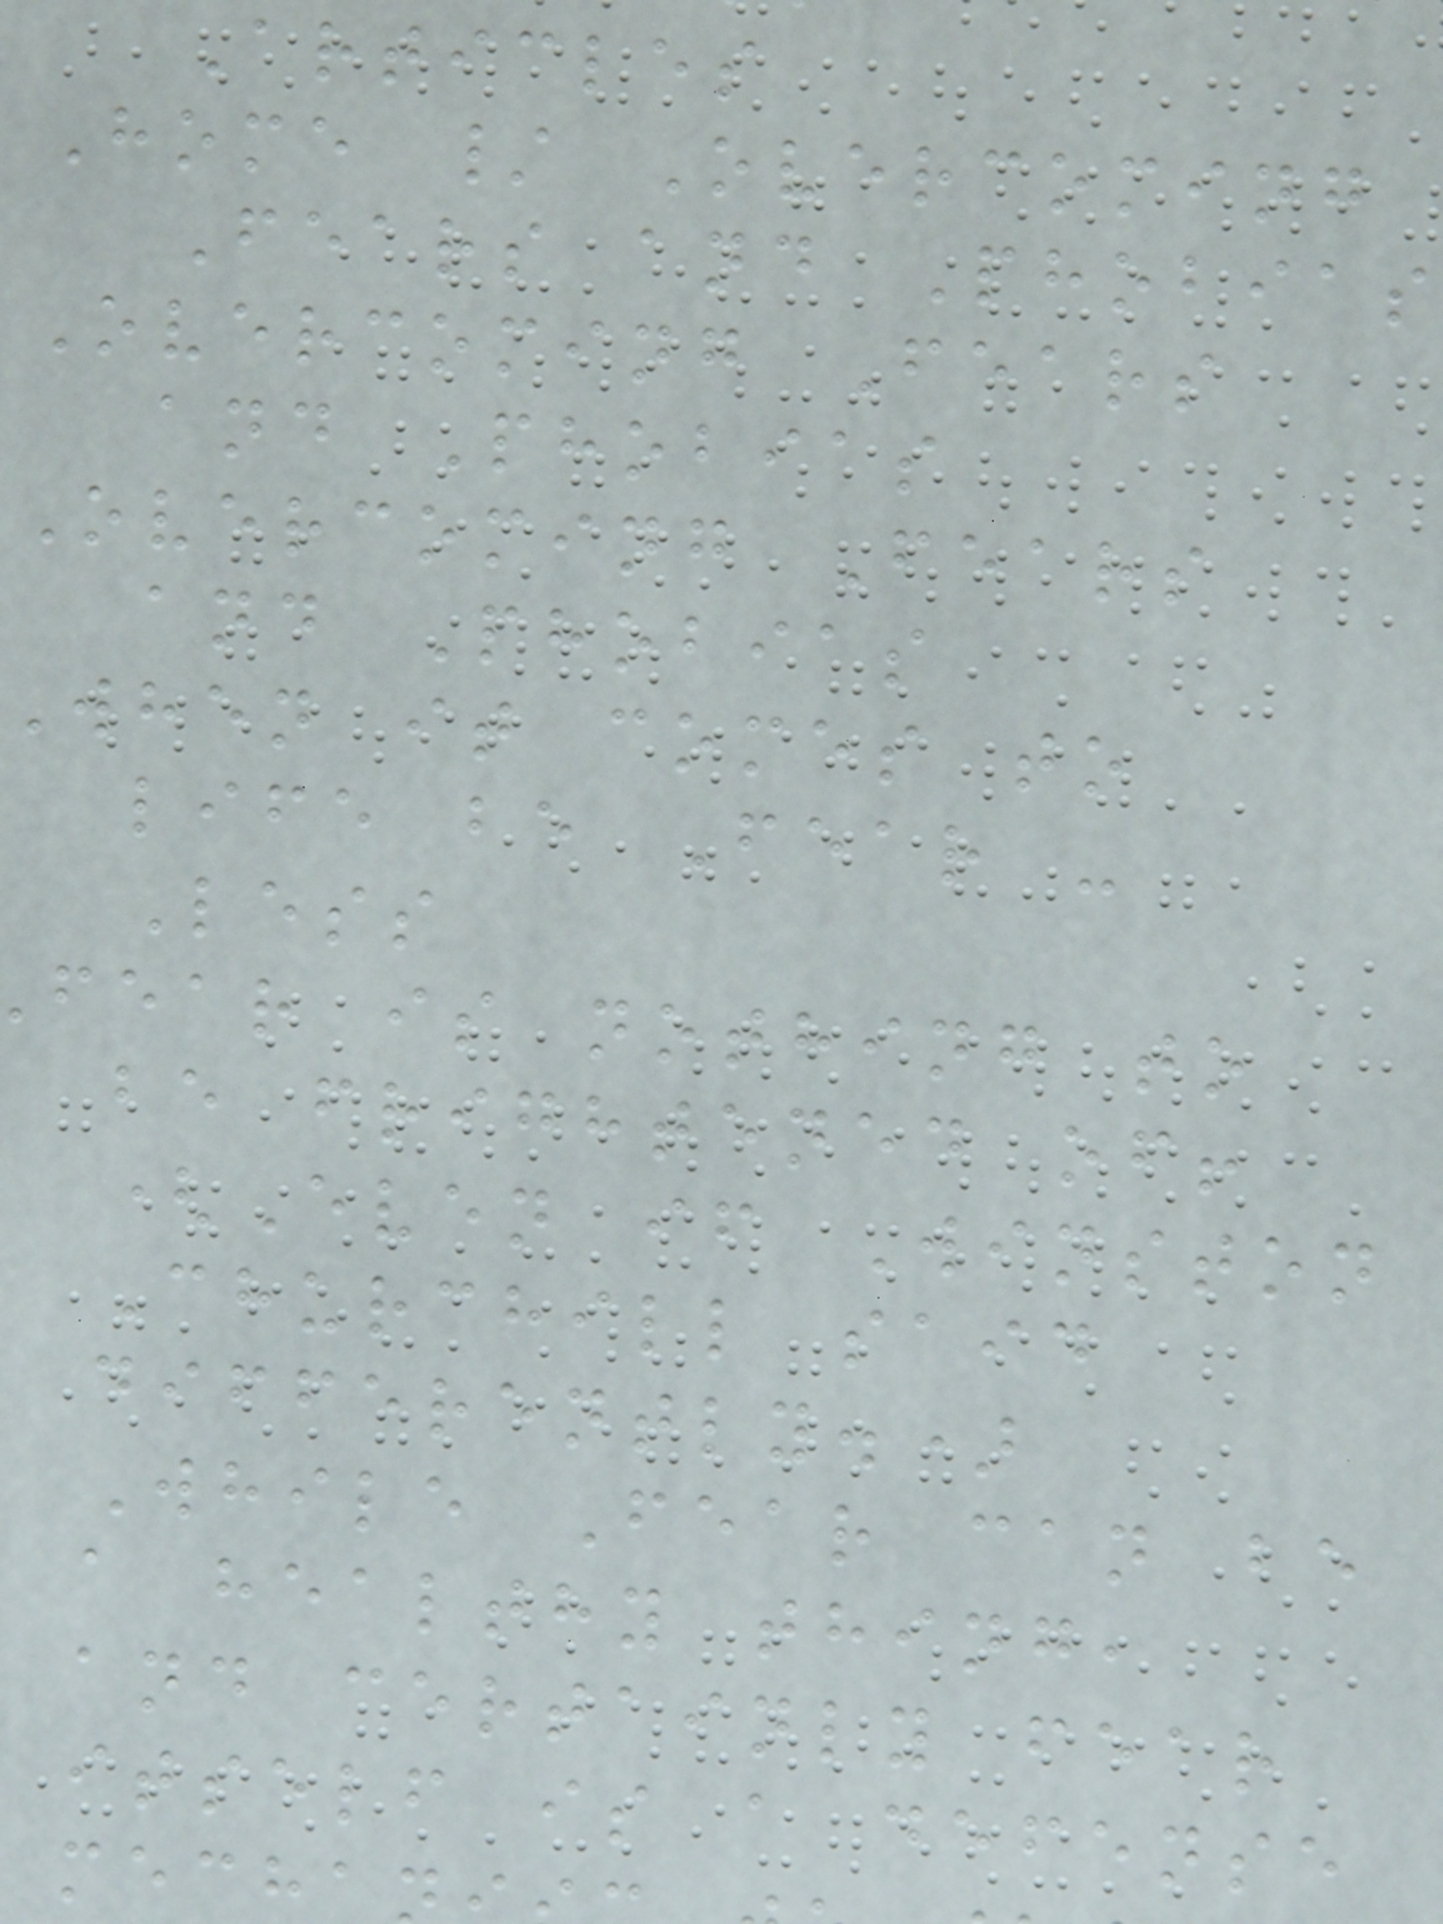Articles
Home / Overcoming
Fears and Phobias
Overcoming Fears
and Phobias
Overcoming Fears
and Phobias
When it comes to
life be Fear -
Less
fear is nothing to
be frightened of!
(Even if Winston
Churchill said
differently.)
While Fear can be
a healthy thing,
and certainly fear
itself is a defense
